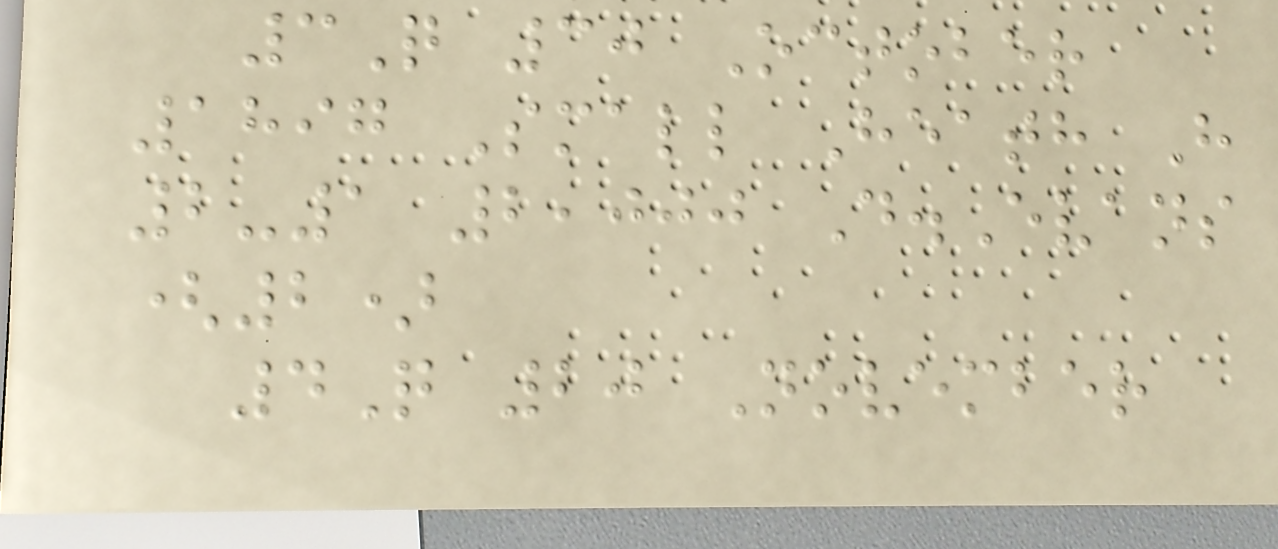3Q 30 October
1897 Small Heath H
2-1 2,000 D.Evans
(2)
4Q 20 November
